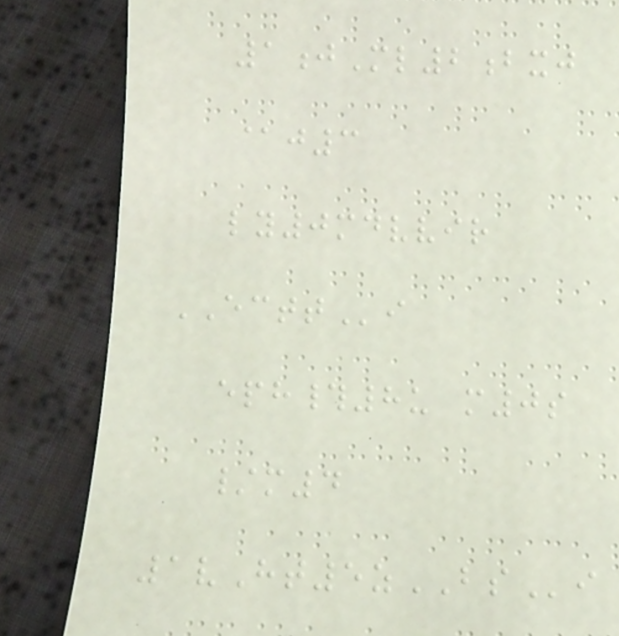1jMl2bxj
@j3
ly0mdvvir
ECTTi
eph#8u m0s
/m4
1vHt5zBSi
